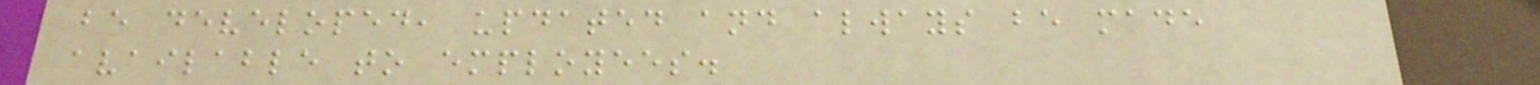be developed, updated and always be made
available to employees.
